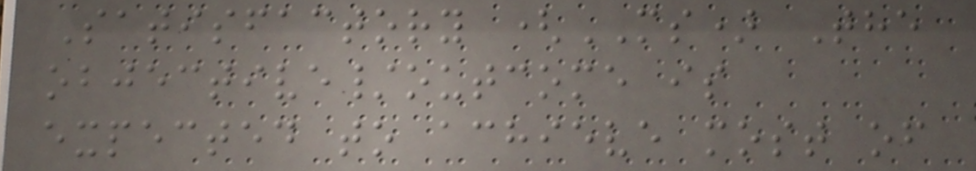Satisfactory (MS) The
objective/outcome is
expected to achieve most of
